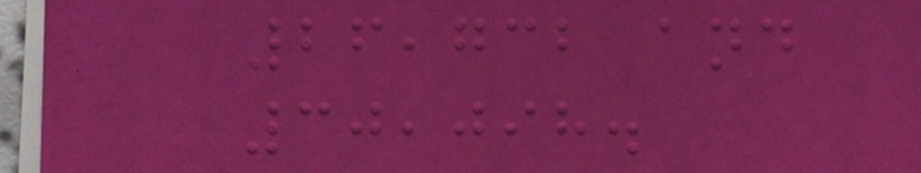26,732 and
30,098.
